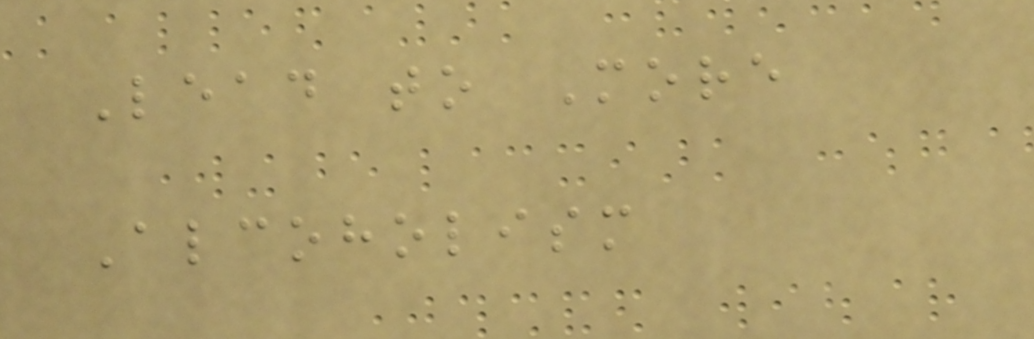Lead to More
Alcoholism
